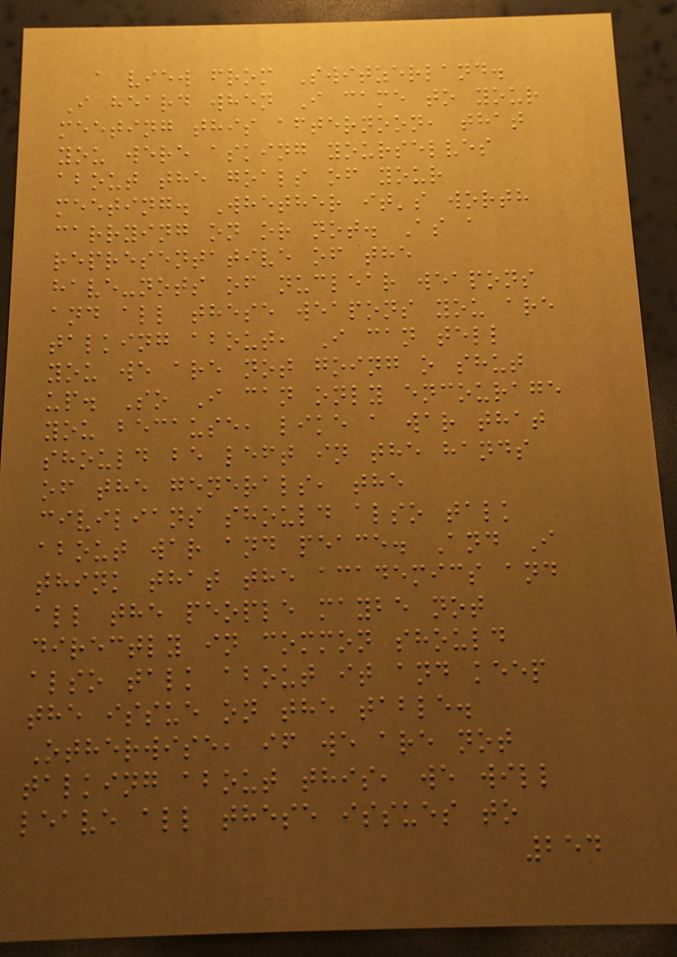a view from Switzerland.
I heard when I came to your
meeting this afternoon, that
you were asking yourselves
about the goals of your
meeting. Whether it's worth
carrying on or not. As a
representative of the
have-nots of nuclear weapons
and all these weapons you are
talking about, I can tell
you we are not going o shut
up. So I can only encourage
you because, like a war that
should be left in the hands
of the generals, the
civilians should also talk
about war and peace. And I
think that the academics and
all the people maybe not
directly in common should
also talk about it and keep
the issue on the table.
Otherwise, if we are not
talking about this, we will
leave all these issues to
254
